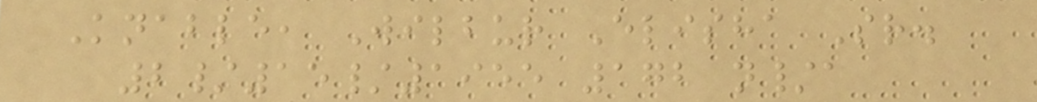Knable, Wilbur Elisha Sr.
2/15/1955 172 n/a
